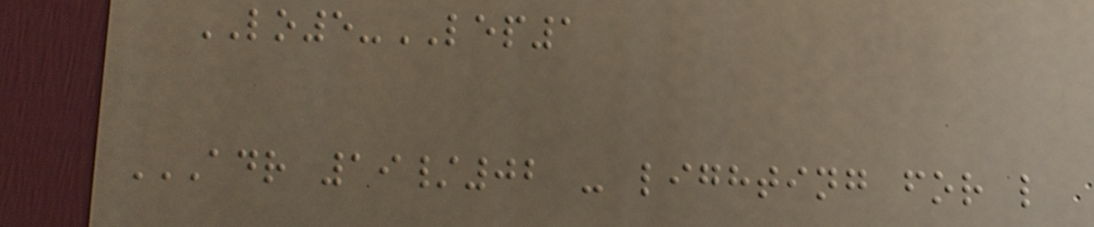LO5-LEP1
ADR 19/02 - LIGHTING FOR L
